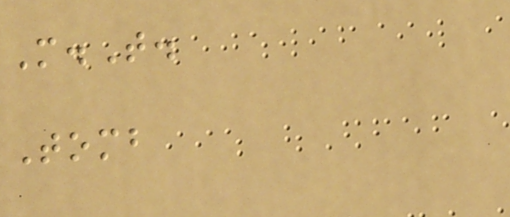M.T.
Tomb
